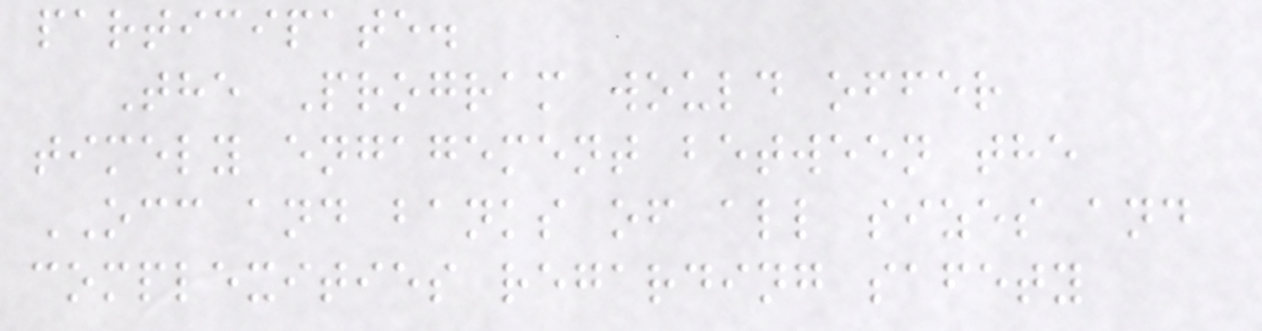participate.
The Program would offer
timely engagement between the
OCC and banks of all sizes and
complexities regarding safety
